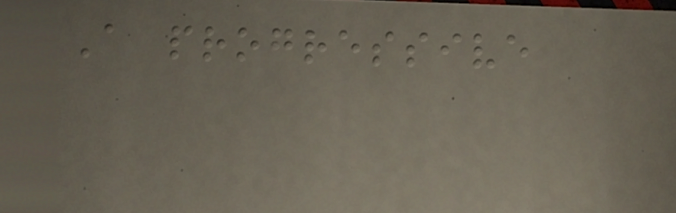A progressive
